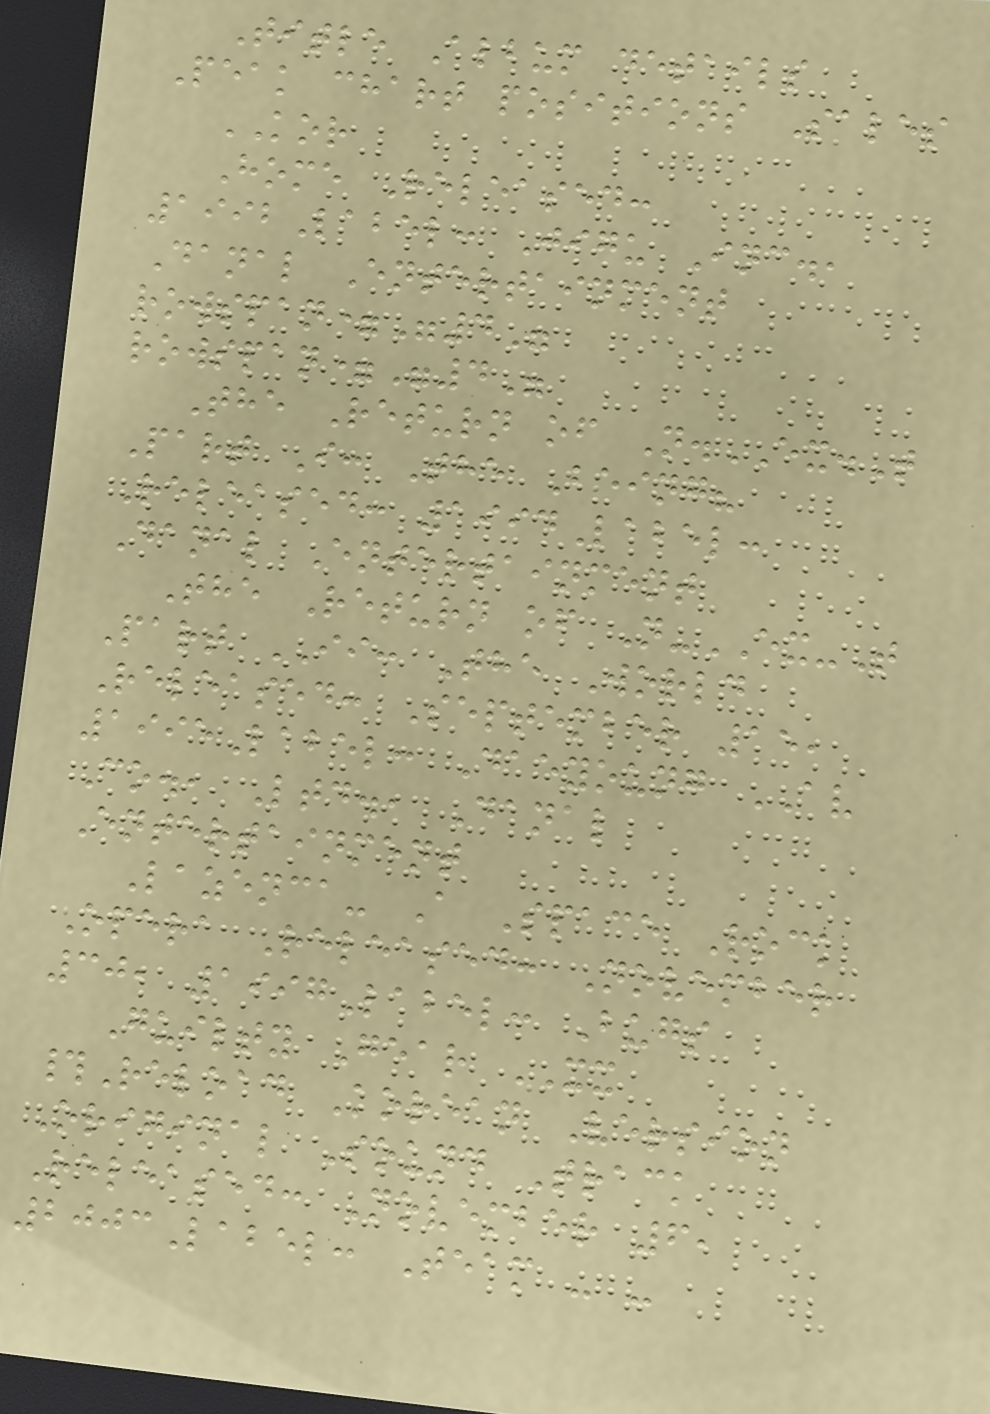Title Album details
Peak chart positions Sales
KOR
Home Released:
1992Label: Jigu Inc.,
Danal Entertainment
rowspan="4"
rowspan="4"
The Return of N.EX.T
Part I: The Being?
Released: 1994Label:
Danal Entertainment
The Return of N-EX-T
Part II: The World
Released: September 15,
1995Label: Daeyoung AV
Co., Ltd., Danal
Entertainment
Lazenca- A Space Rock
Opera Released: November
30, 1997Label: Bugs
Guilty Gear XX
#Reload Korean Version
Original Sound Track
Released: November 6,
2003Label: Team - -
